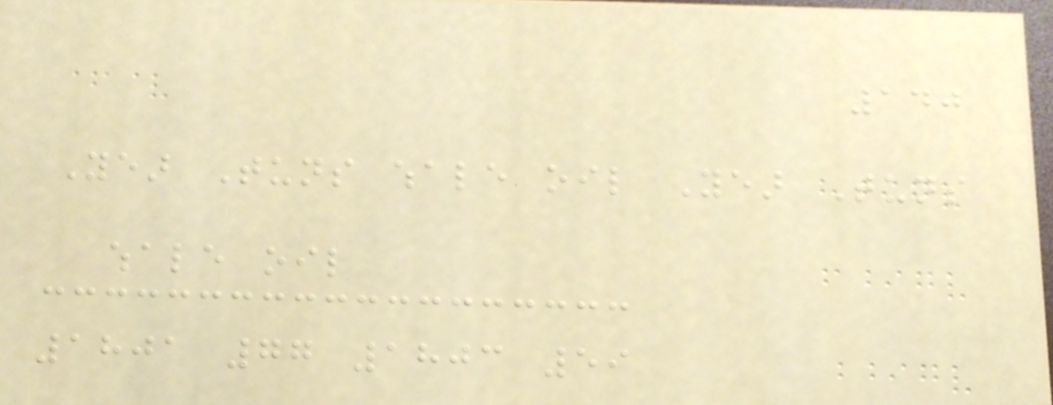140
Year Tuns whale oil Year Tuns
whale oil
1801 77 1803 59
